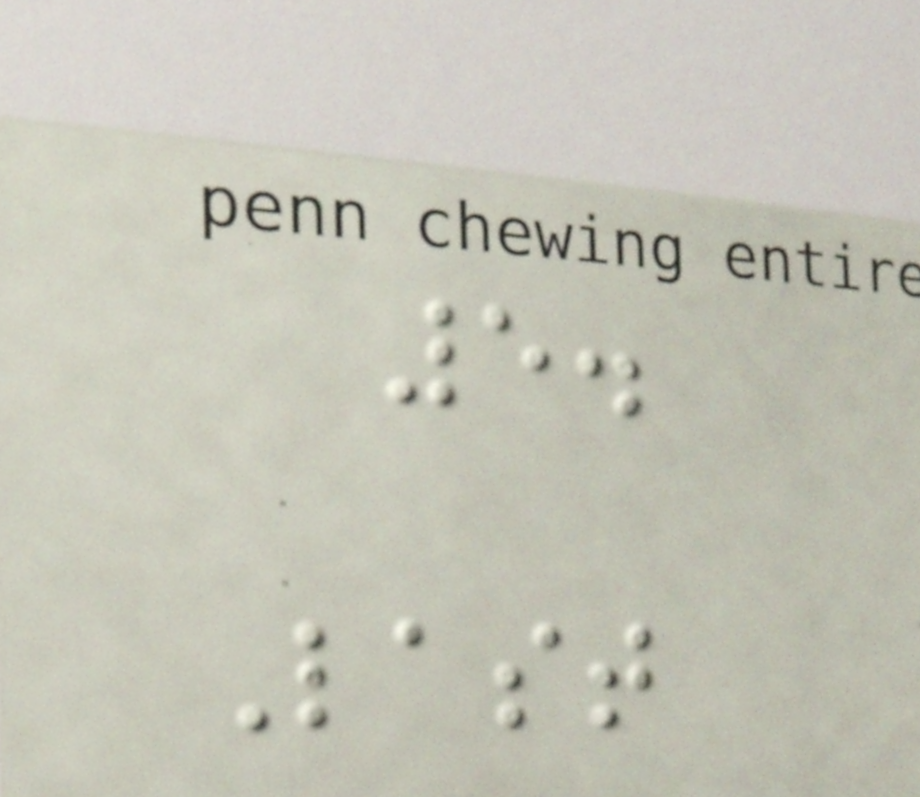5.
Last
